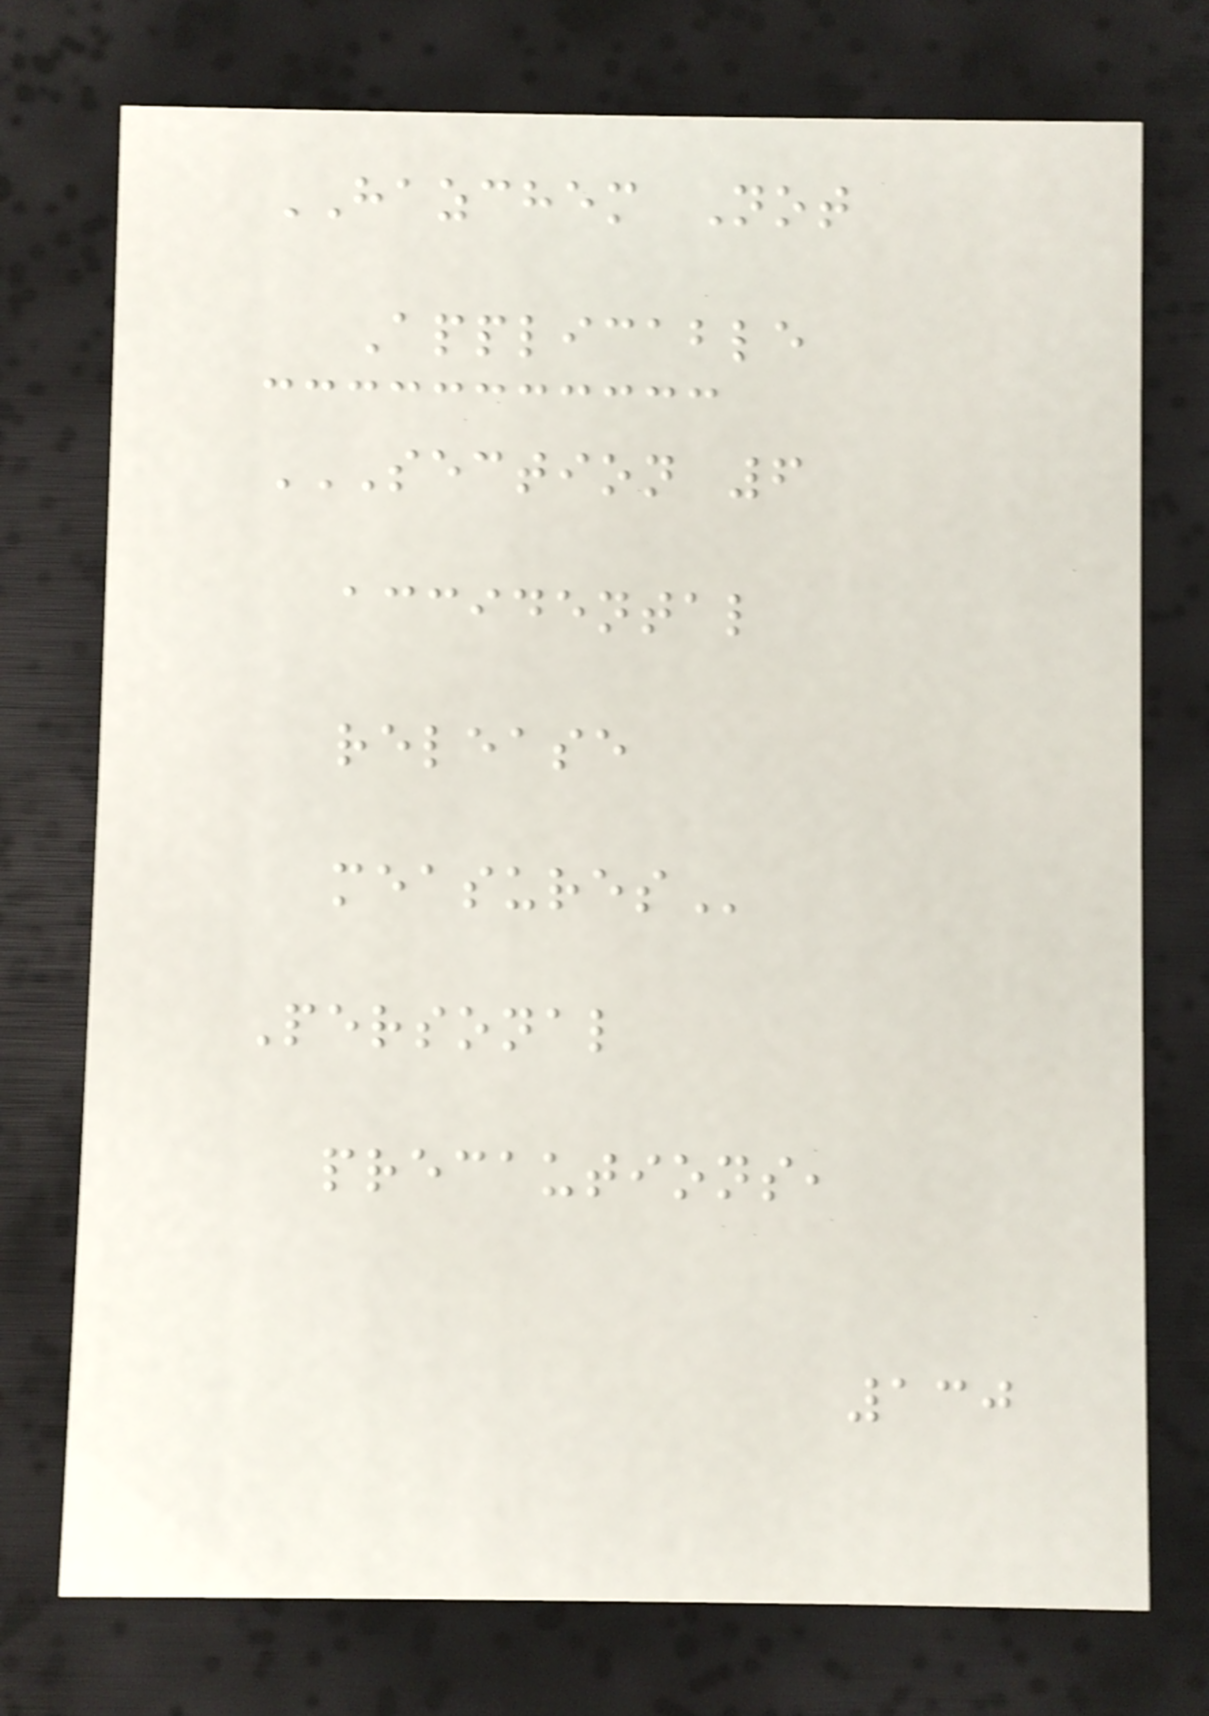HAZCHEM Not
Applicable
SECTION 6
ACCIDENTAL
RELEASE
MEASURES
Personal
precautions,
130
